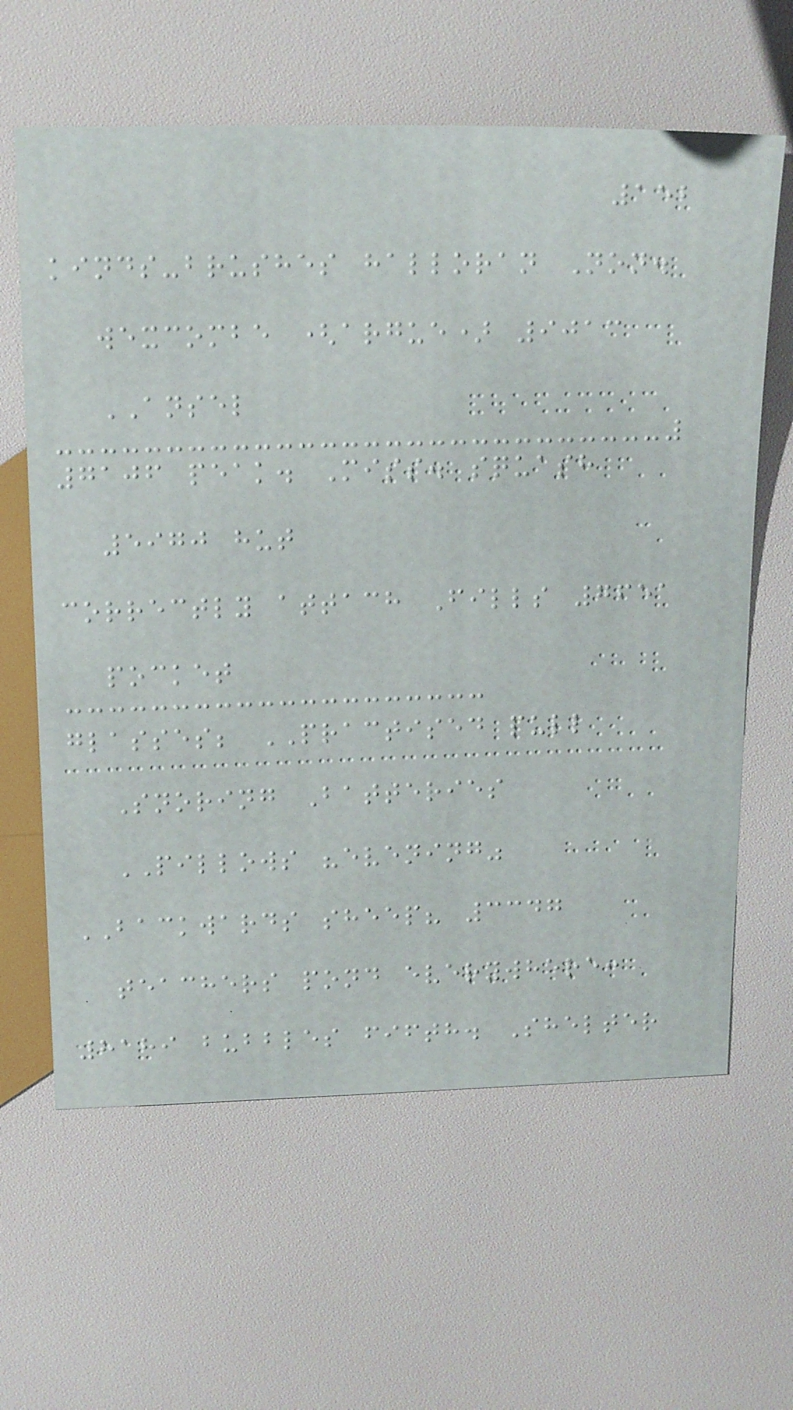152
kinds-brushes halloran Non.
wexcombe (argue) 9013
ANSEL
7106 peak. Miss. squash
5970 hut
correctly attach Fills 7651
pocket
glasses; PRACTISED pull
Snoring Batteries
PILLOWS "evening"
BACKWARDS sheep? 3347
teachers pond everywhere:
8189 bubbles fifth. Shelter
